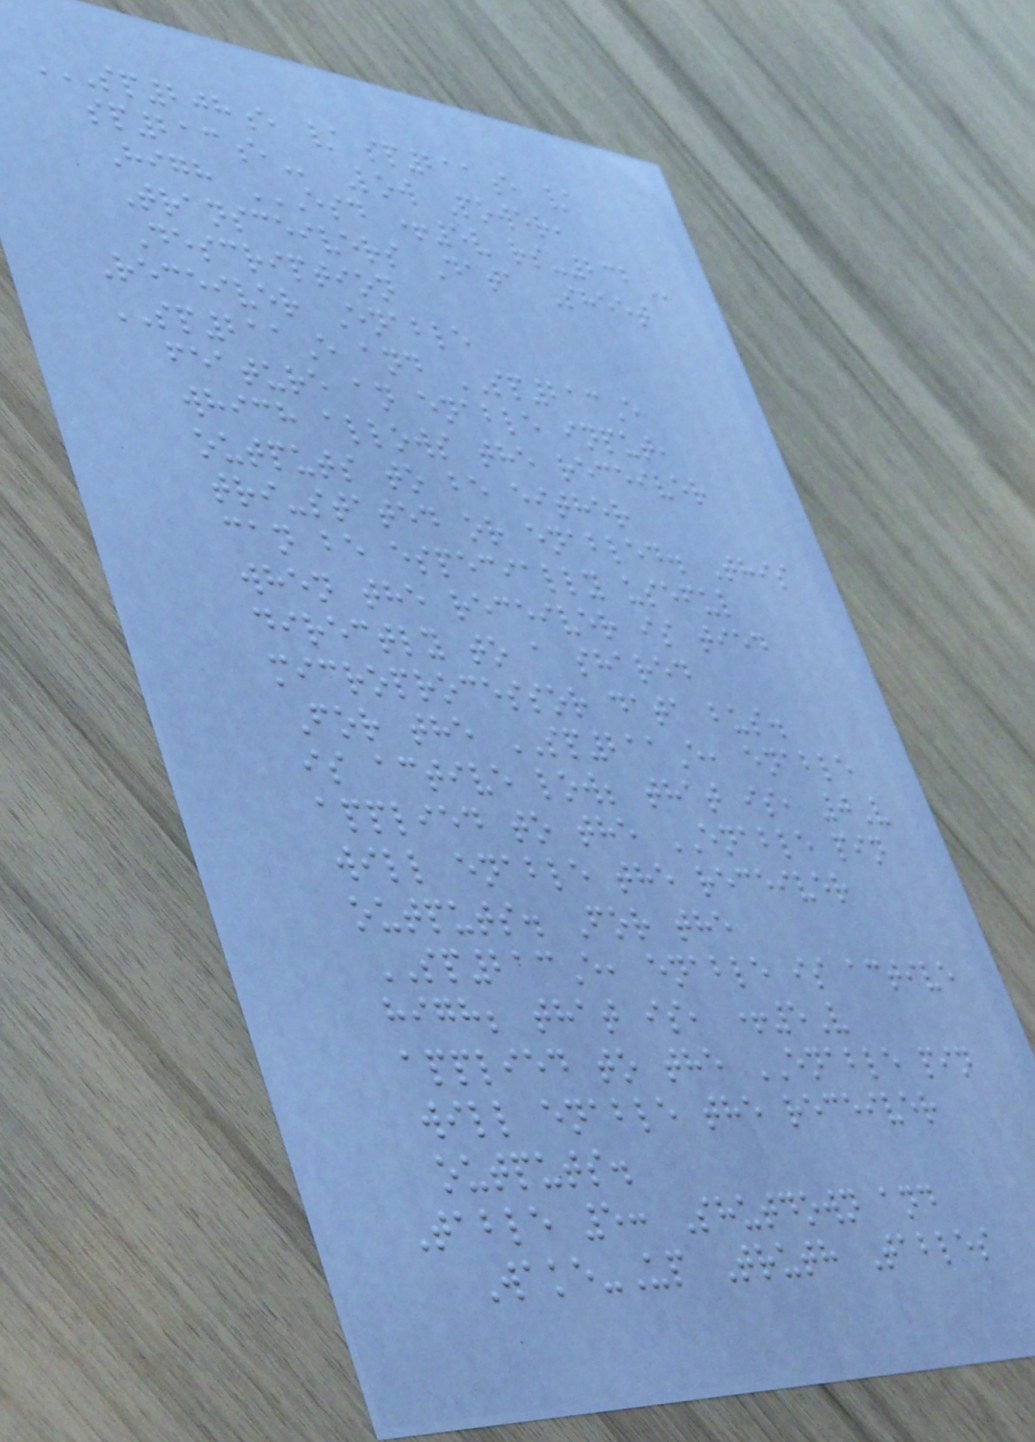SP208E / SP211E /
SP213E Low Power,
High ESD +5V RS-232
Transceivers Data Sheet
Description
Receiver Enable
SP211E and SP213E
feature an enable input,
which allows the receiver
outputs to be either
tri-stated or enabled. This
can be especially useful
when the receiver is tied
directly to a shared
microprocessor data bus.
For the SP211E, enable
is active low; that is, 0V
applied to the ENABLE pin
will enable the receiver
outputs. For the
SP213E, enable is active
high; that is, +5V
applied to the ENABLE pin
will enable the receiver
outputs.
Table 5: Shutdown and
Wake-Up Truth Tables
